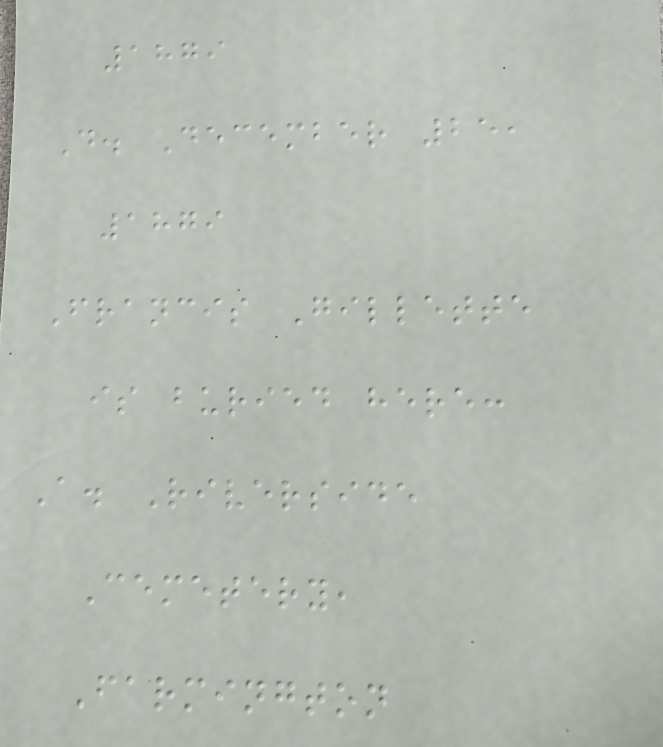1879
D. December 25,
1879
Francis Gillette
is buried here:
A. Riverside
Cemetery,
Farmington
